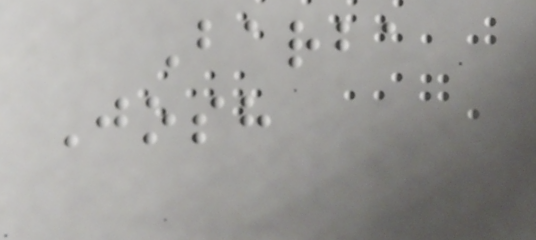Barba
Josh
